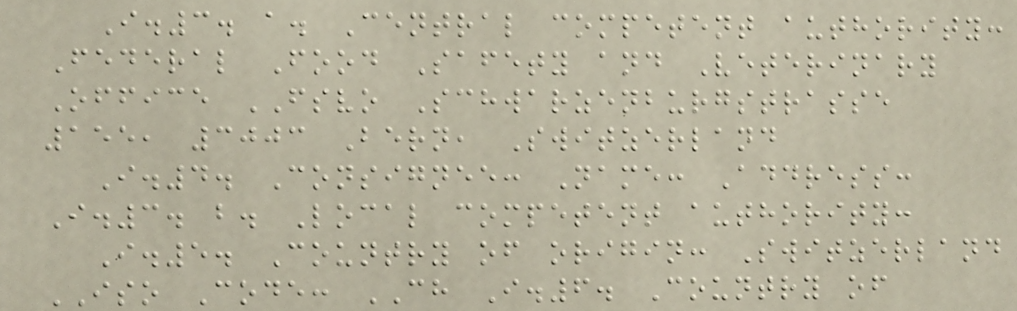I.3. a. Central competent authority:
Federal Food Safety and Veterinary
Office FSVO Schwarzenburgstrasse
155, 3003 Bern, Switzerland
I.4. Consignee: Name: Address:
I.3. b. Local competent authority:
I.5. Country of origin: Switzerland
ISO Code: CH I.6. Country of
